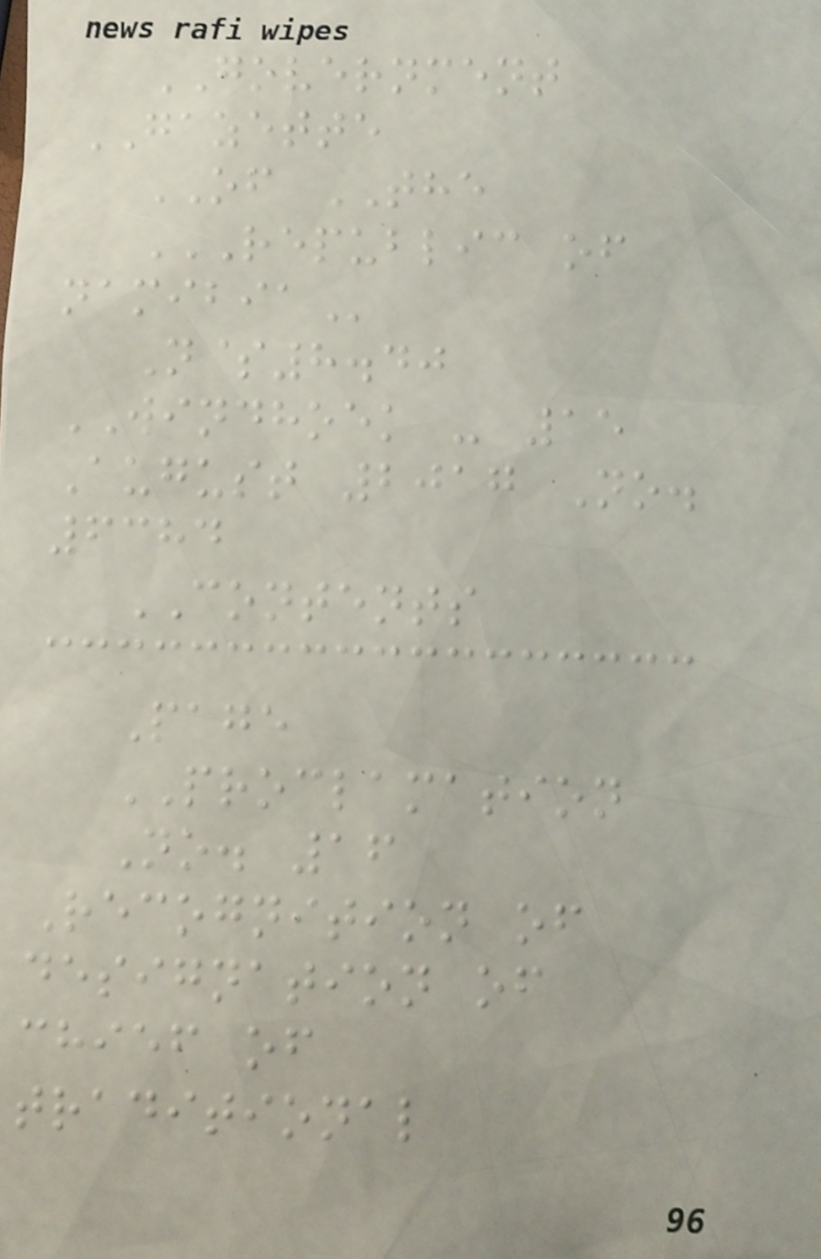GOVERNMENT
GAZETTE
OF THE
REPUBLIC OF
NAMIBIA
N$8.40
WINDHOEK - 15
August 2017 No.
6384
CONTENTS
Page
PROCLAMATION
No. 16
Recognition of
designation of
chief of
traditional
